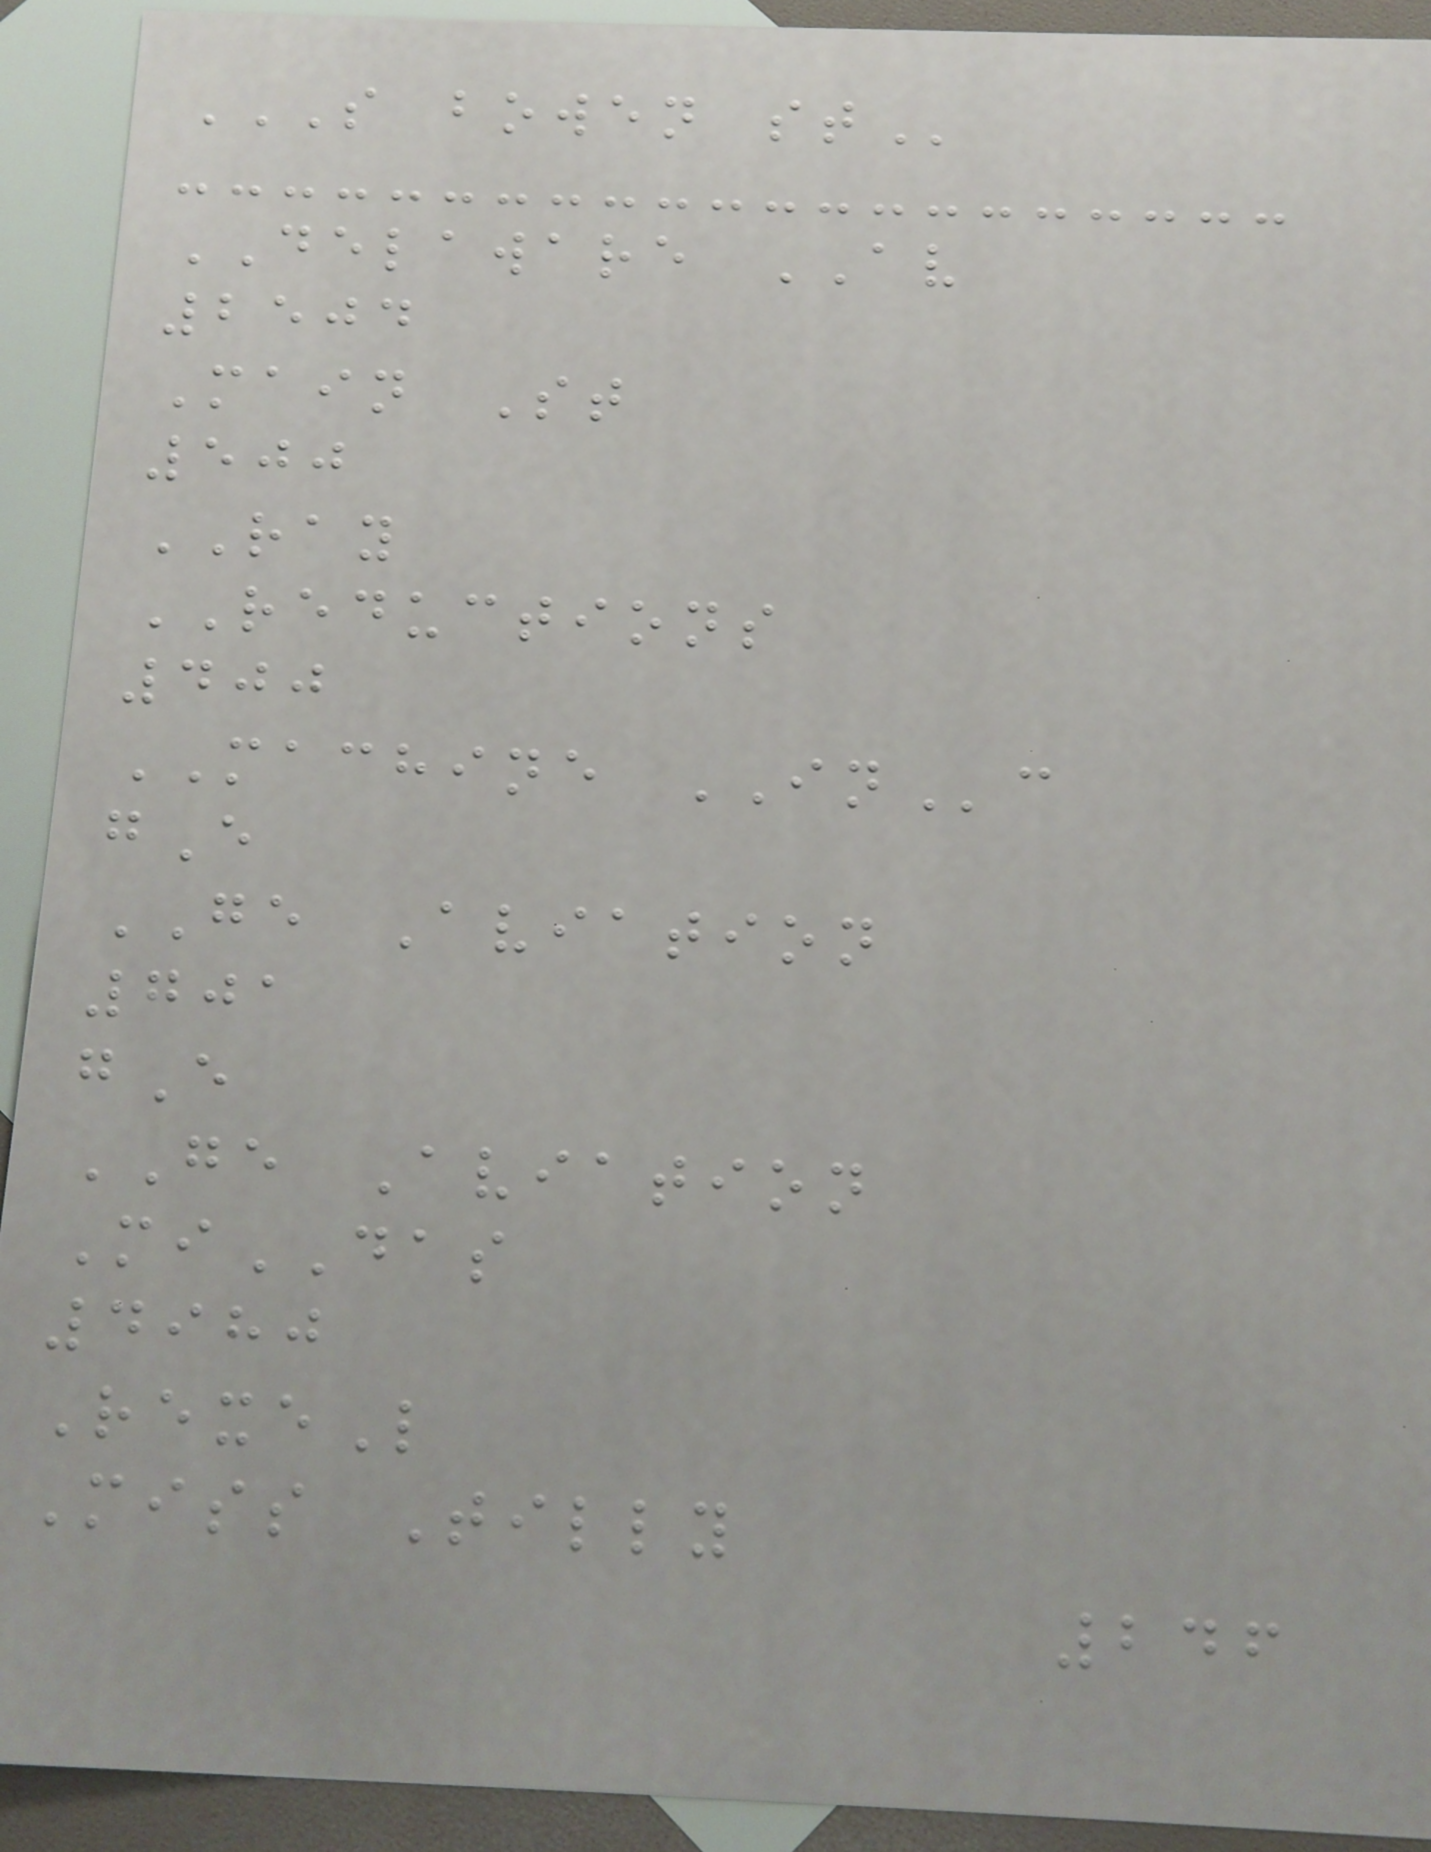S BOWEN ST
DELAWARE AV
2504
Main St
500
RAY
REDUCTIONS
400
MACHINE INc
gE
GE Aviation
701
gE
GE Aviation
MiDAS
4980
RexeL
Miss Tilly
246
